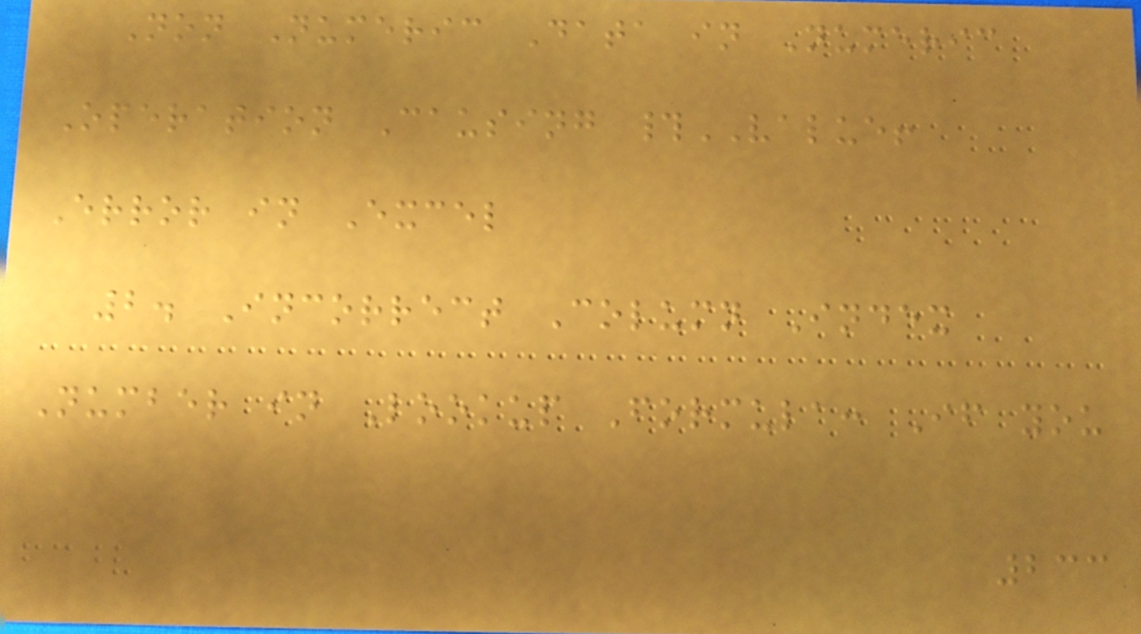Non Numeric Data in Numeric
Operation Causing #VALUE!
Error in Excel
2. Incorrect Column Index
Number in Lookup Formula: If you
233
